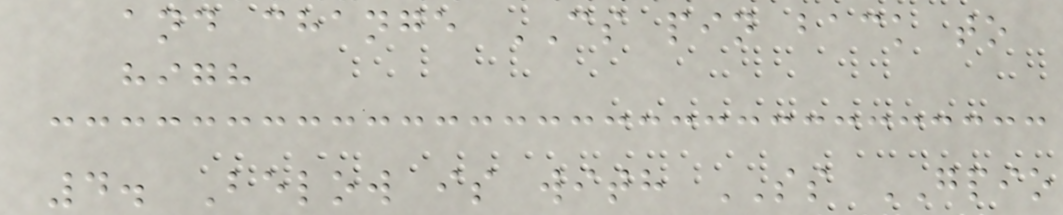and change CS pin back to
high
4. Below is with SS GPIO
